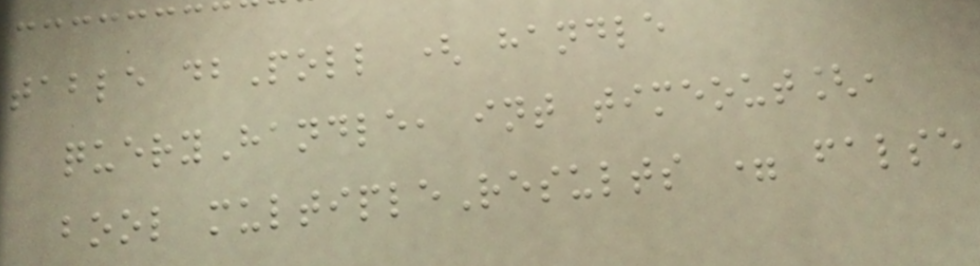table dbPoll ( handle
queryHandle, int timeout[,
bool multipleResults = false
